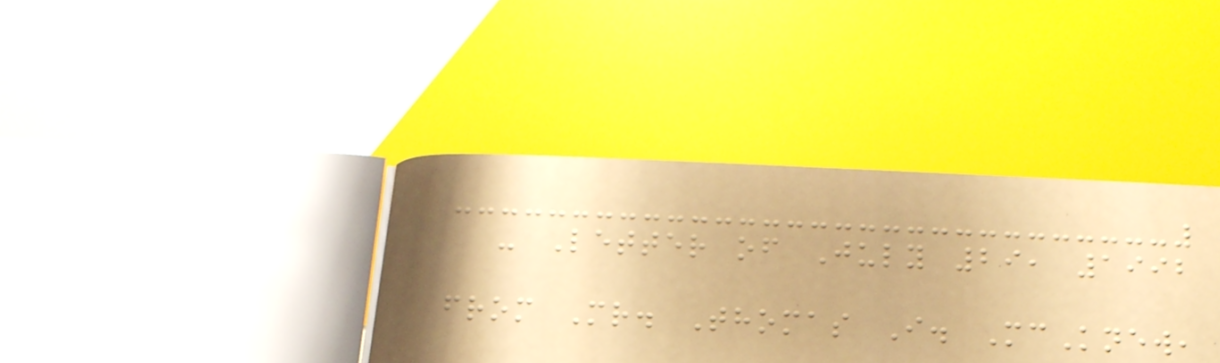- Letter of July 29, 1992
from Mr. Thomas I. McKnew,
